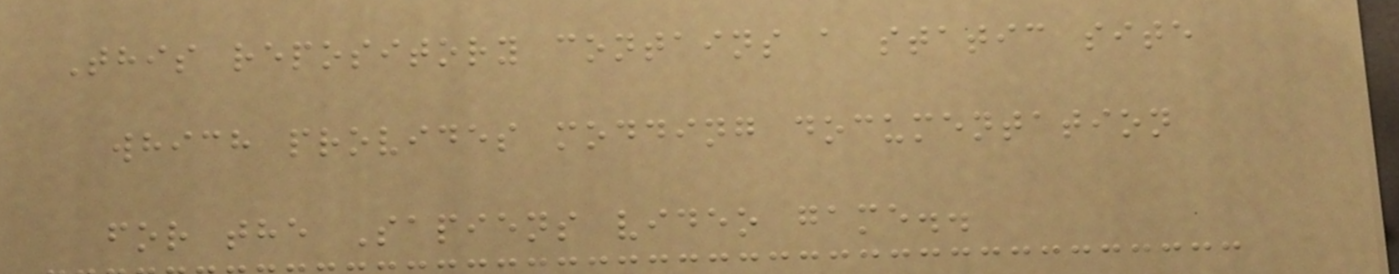This repository contains a static site
which provides modding documentation
for the Sapiens video game..
